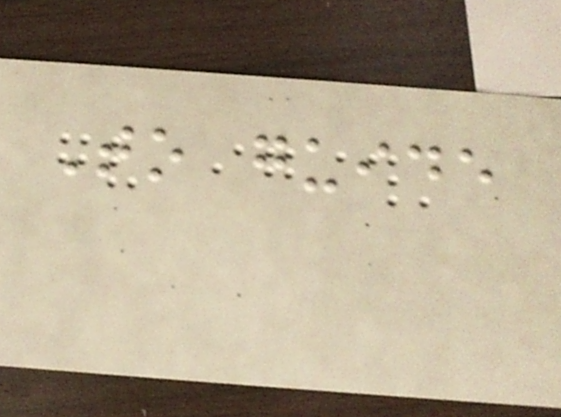To guide
